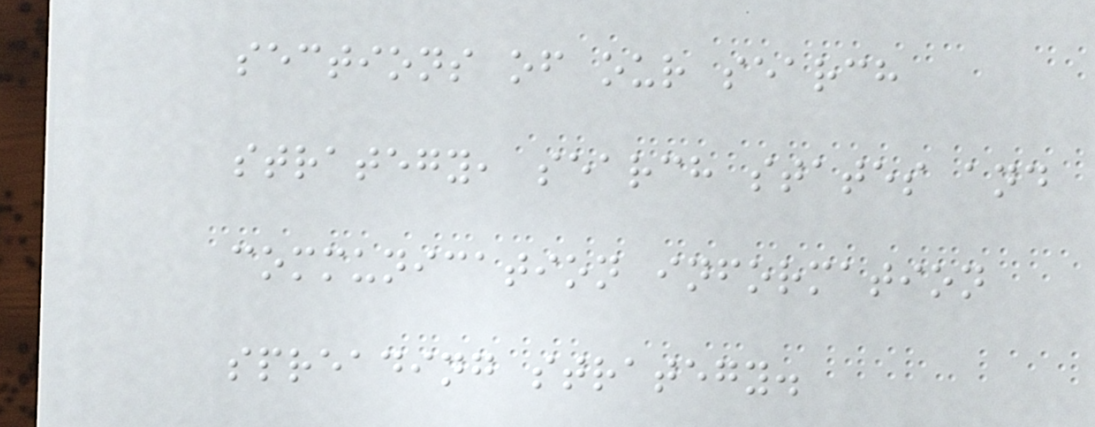sections of our search
strategy, search states and
communication information
spreading strategy.
